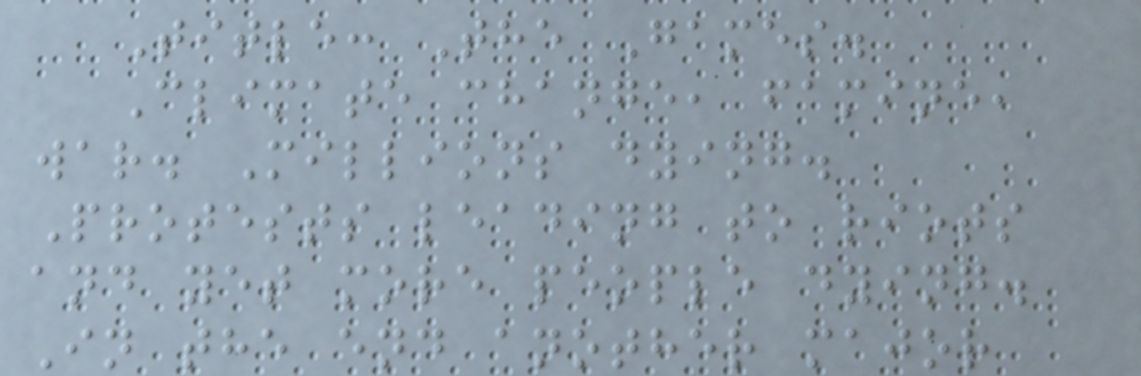Title: The Games.
Climate change, famine,
war. Millions dying.
Protests leading to riots
and yet more people dying.
In the end another major
